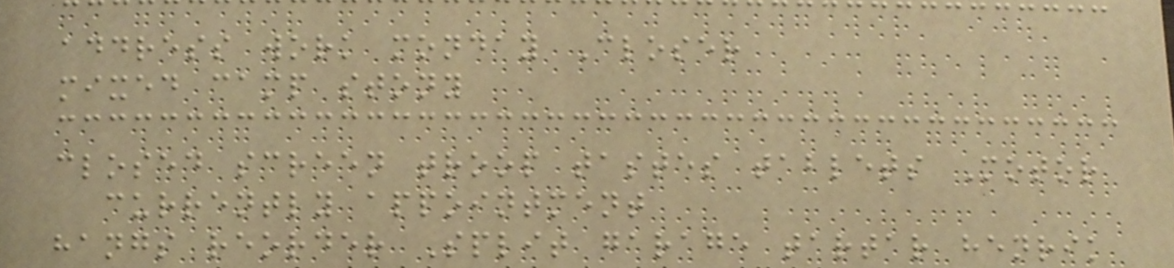address work monday Closer
mixed camp stony
closed screen troop tastes tablets Motor
currently appointment
hangs reorder Split garage tartar henrik
